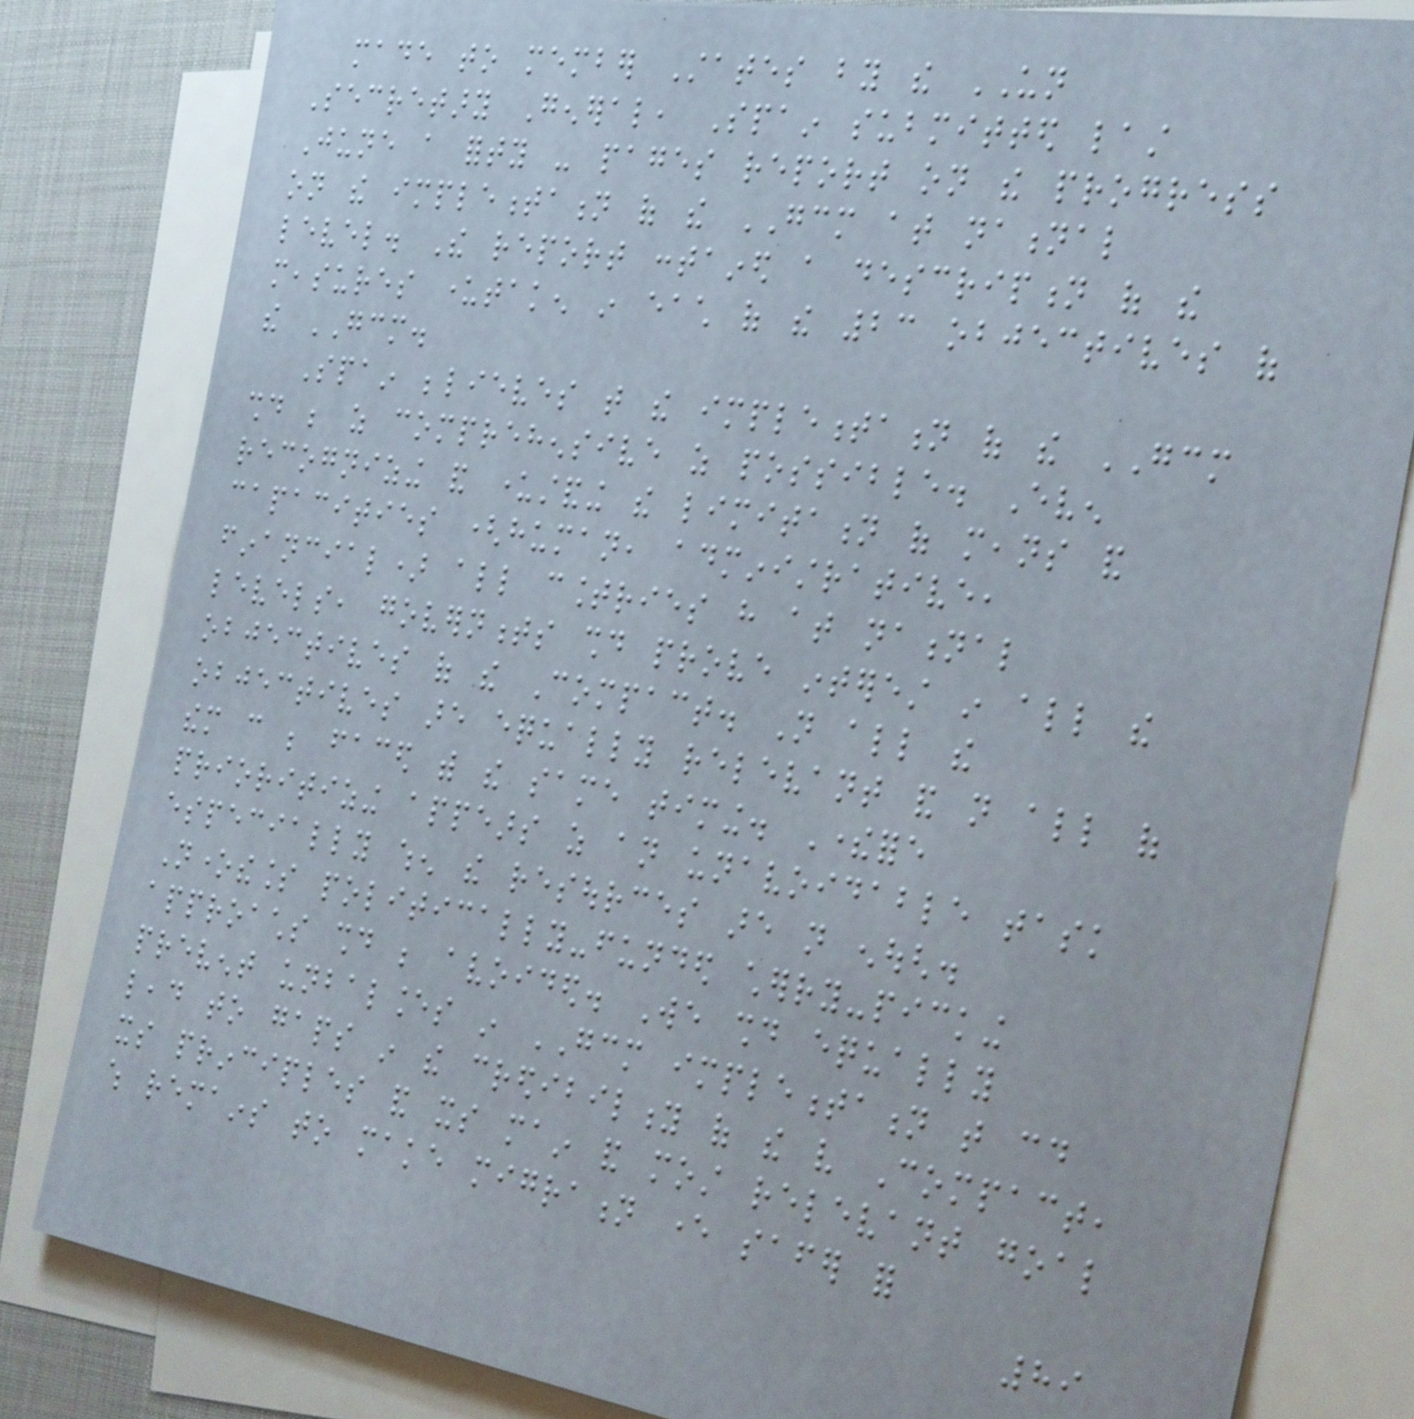made to member States by the UN
Secretary General, Spain submitted last
June a forty - pages report on the progress
on the implementation of the GCM at national
level. The report contained a description of the
measures undertaken in each of the 23 objectives of
the GCM.
Spain believes that the implementation of the GCM
should be as comprehensive as possible. Even
recognizing and understanding the limitation of means and
capacities (human, administrative,
financial) all countries have at national
levels, governments should prove interest in all the
objectives of the Compact. Not all the
objectives are equally relevant and not all of
them can be faced with the same timing. Therefore
prioritizing appears as an unavoidable task
especially when the resources are not enough.
Nonetheless politically-funded cherry-picking
approachs should be avoided. We should equally
prevent unbalances in GCM implementation that could
lead to gaps in the credibility of the very Compact,
its principles and its main and most relevant goal
which remains to make migration ever safer for
89
